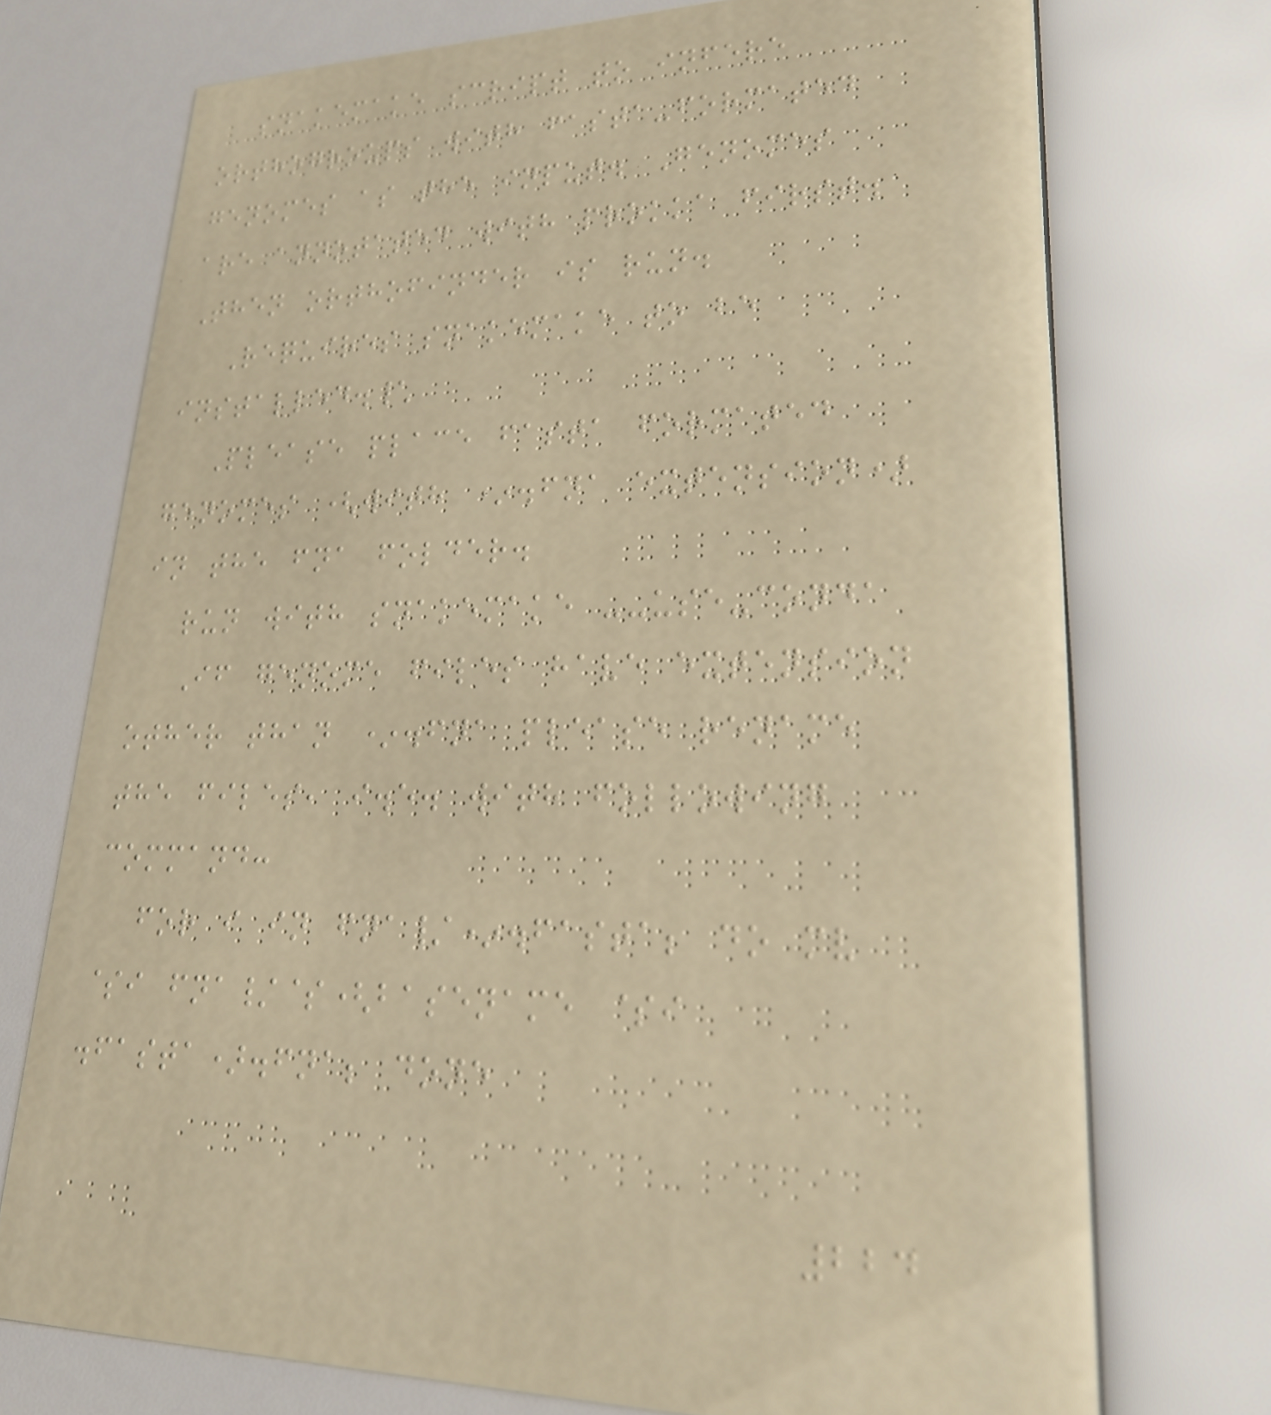snakemake script to infere
orthogroups with fasta-formated
genomes as the input. Genomes
are annotated with prokka first.
Then orthofinder is run.
Requires snakemake to be
installed.\
Please place fasta formated
genomes (with *.fna extension)
in the fna folder.
run with snakemake --use-conda
If genome files have extension
other than *.fna please rename
the files, i.e. with following
command:
for i in fna/*.fasta; do mv
$i fna/$(basename $i
.fasta).fna; done
224
